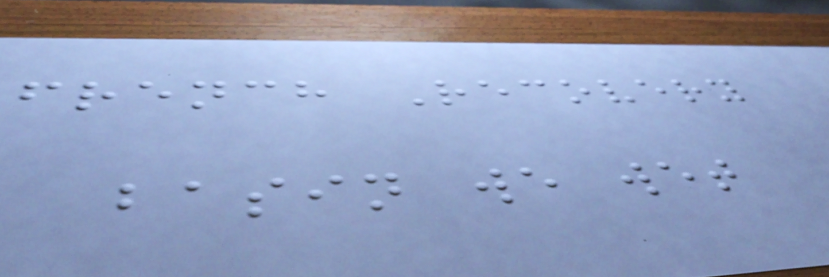french Recovery
basin we wet
